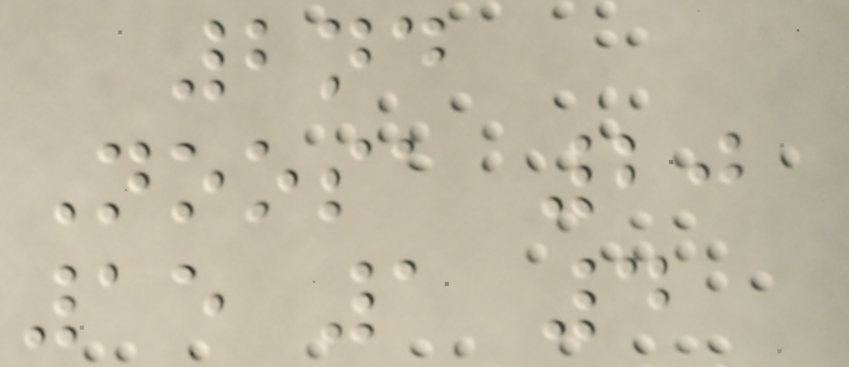2nd
Noosa 20
15 1 4
